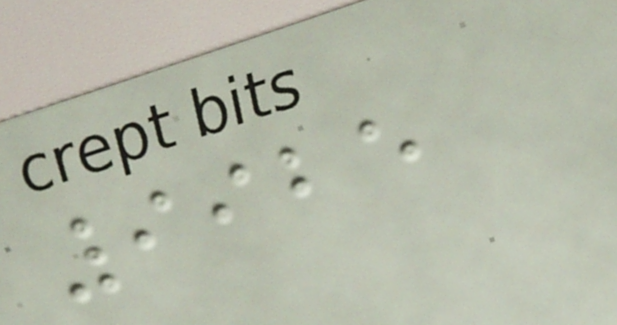9925
